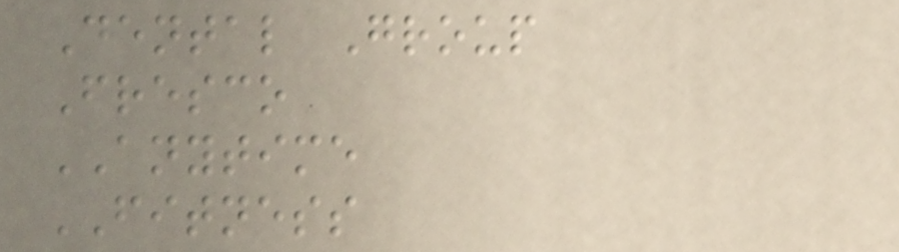Dental Group
Fresco
ANYTIME
FITNESS
